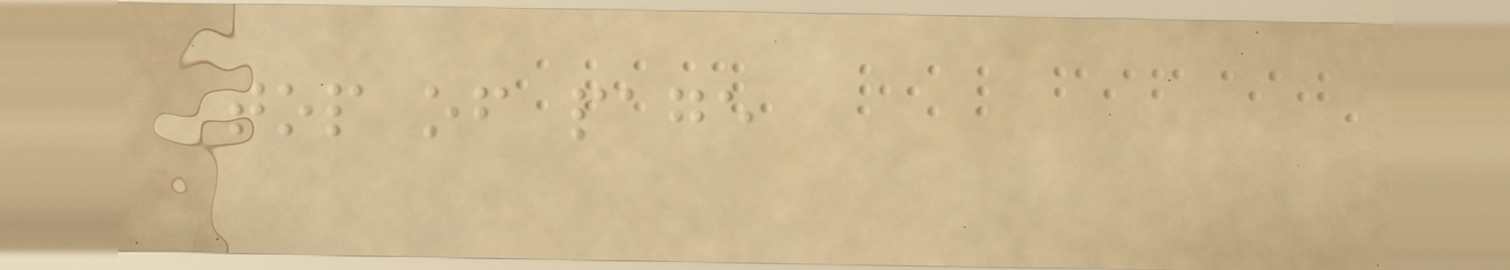top of page
